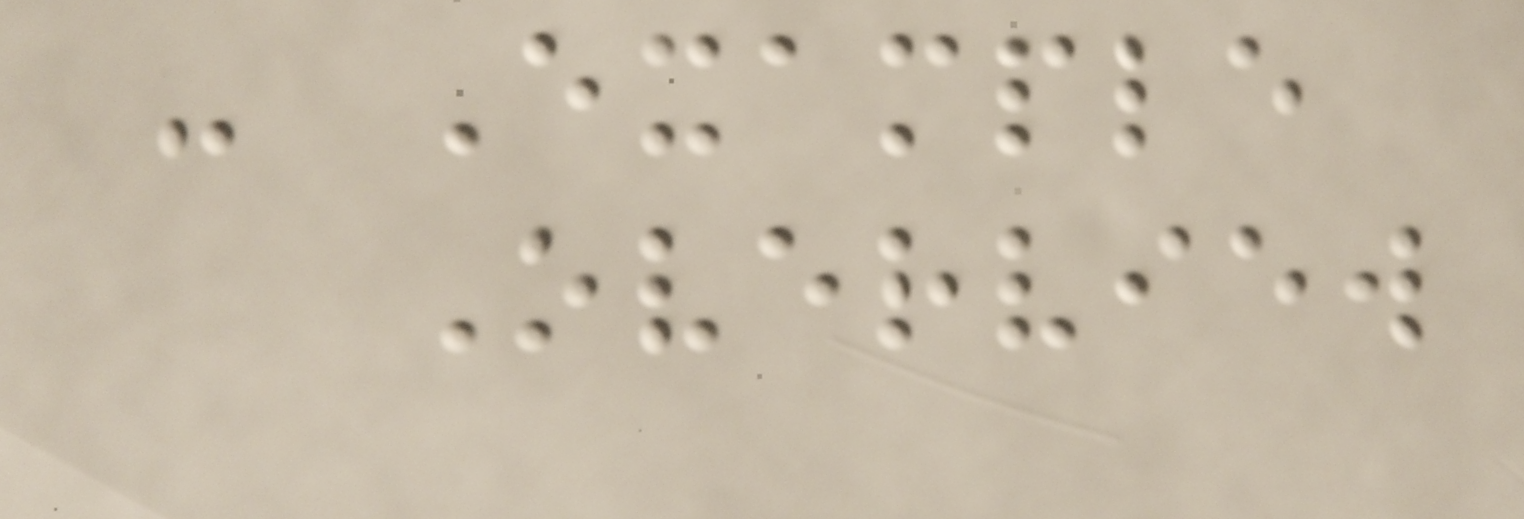- Example
Overview
